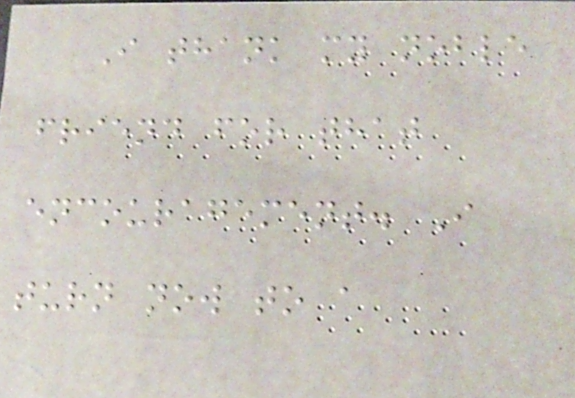I thank my noble
friend for that
encouragement. I
turn now to a
